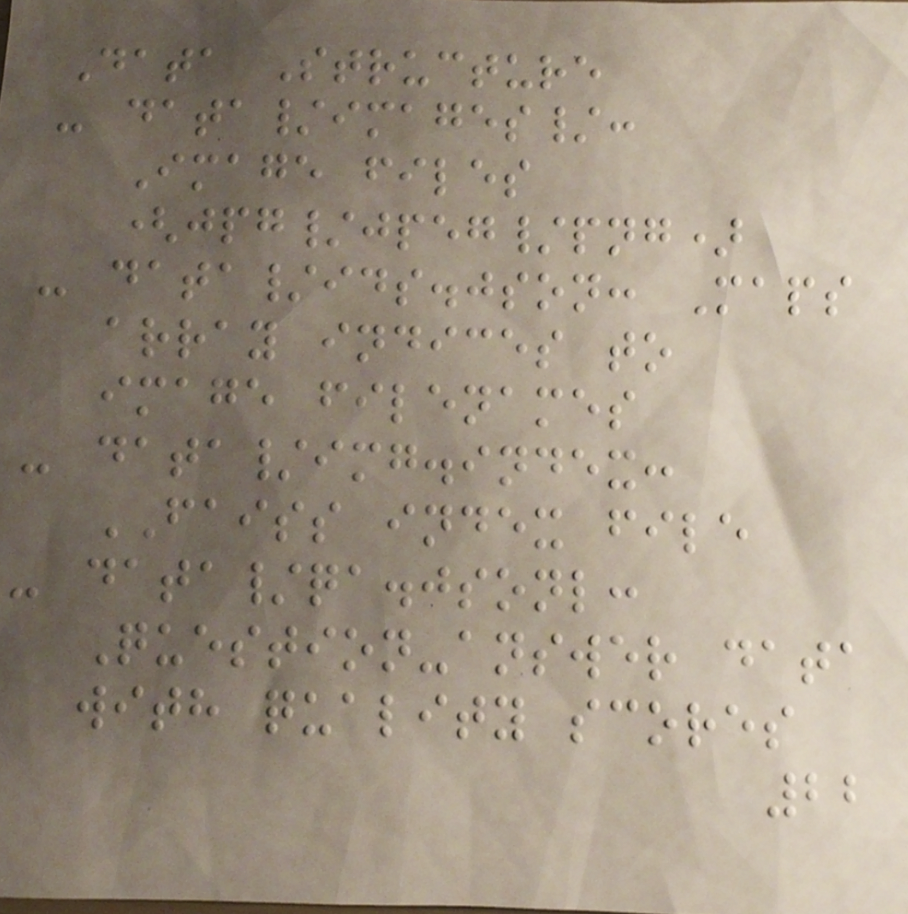Data Structure
- data/images/:
Image files
(jpg/jpeg/png)
- data/ids.json: Maps
array indices to
image filenames
- data/img.index:
FAISS index file
- data/qa.jsonl:
Question-answer data
with quality scores
22
